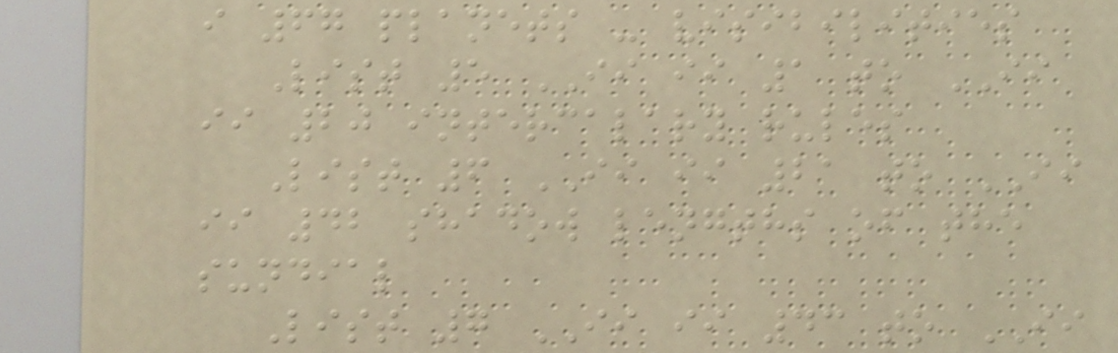i 67 planets - visibilities
List 5 II ii 1 to II
ii 20 intercalary rules
List 6 II ii 21 to II
ii 42 shadow lengths of the
sundial
List 7 II ii 43 to II
